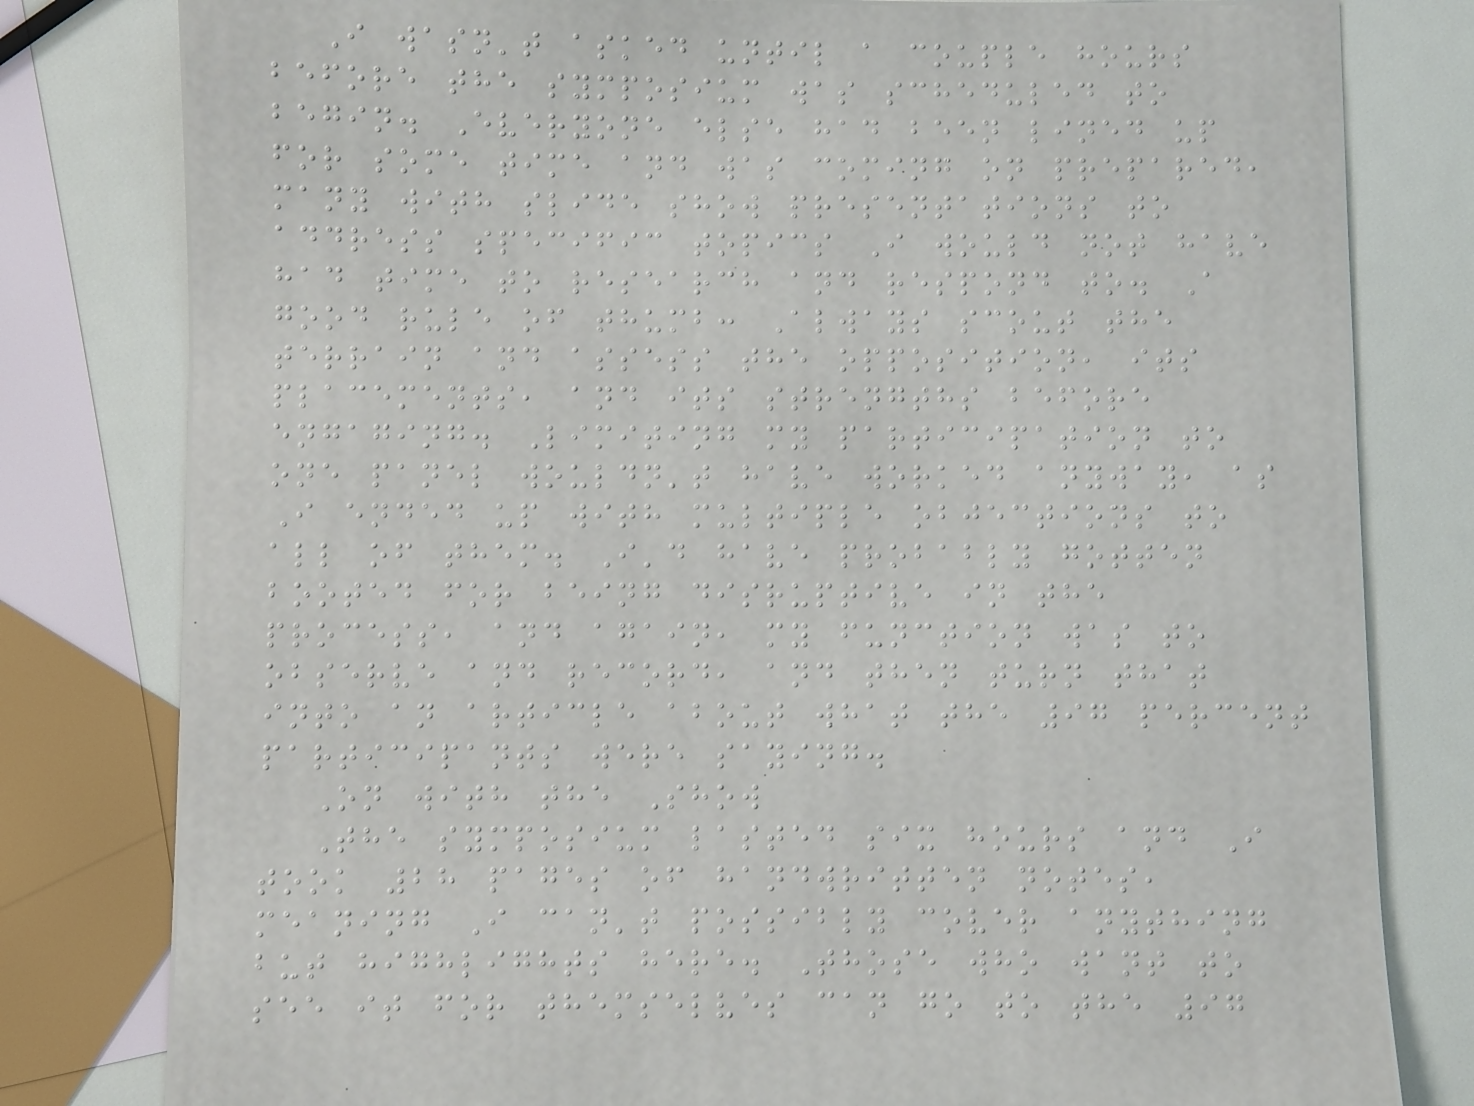I wasn't asked until a couple hours
before the symposium was scheduled to
begin. Everyone else had been lined up
for some time and was coming on prepared,
many with slide show presentations to
address specific topics I would not have
had time to research and respond to. A
good rule of thumb: Always scout the
terrain and assess the opposition, its
placements, and its strengths before
engaging. Limiting my participation to
one panel wouldn't have worked anyway, as
I ended up with multiple objections to
all of them. I'd have probably gotten
booted for being disruptive in the
process, and again, my function was to
observe and record, and then turn that
into an article about what the 97 percent
participants were saying.
On with the Show
The symposium lasted six hours and I
took 28 pages of handwritten notes,
meaning I can't possibly cover anything
but highlights here. Those who want to
see it for themselves can go to the 97
